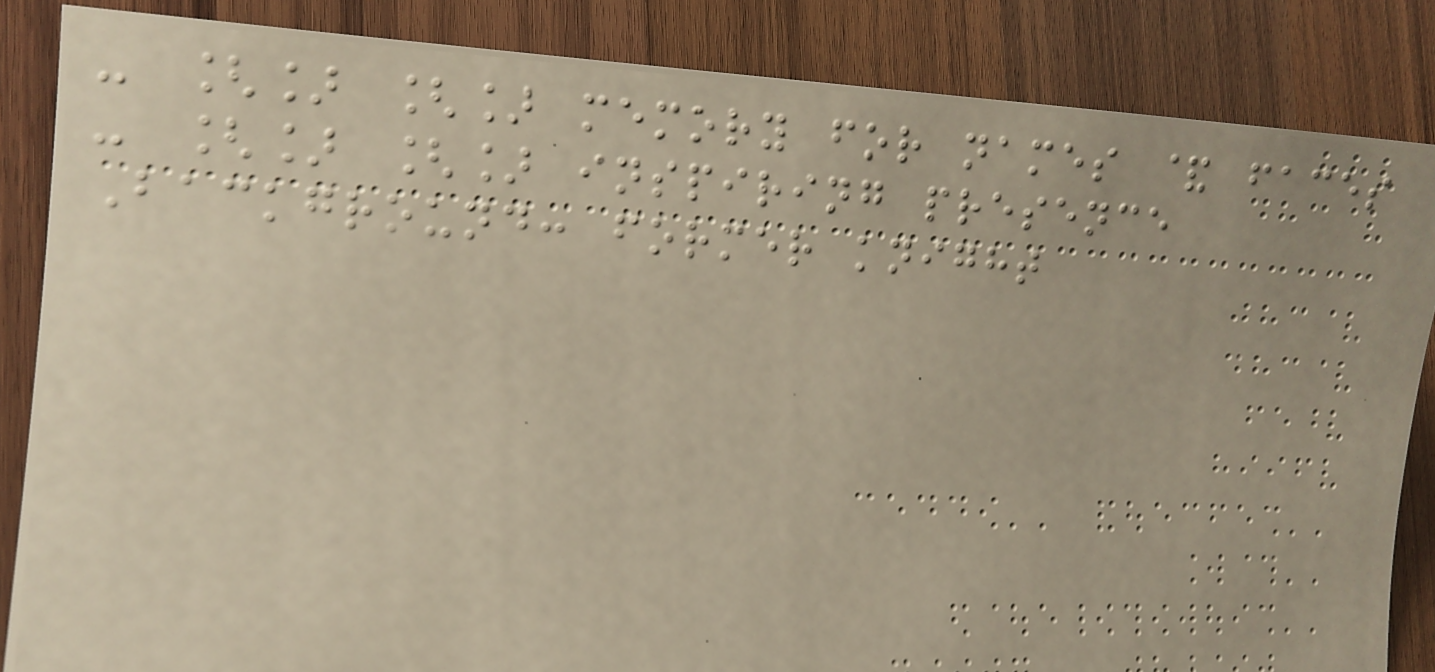- [] [] memory for names & faces
- [] [] inspiring presence
Background: former knight
